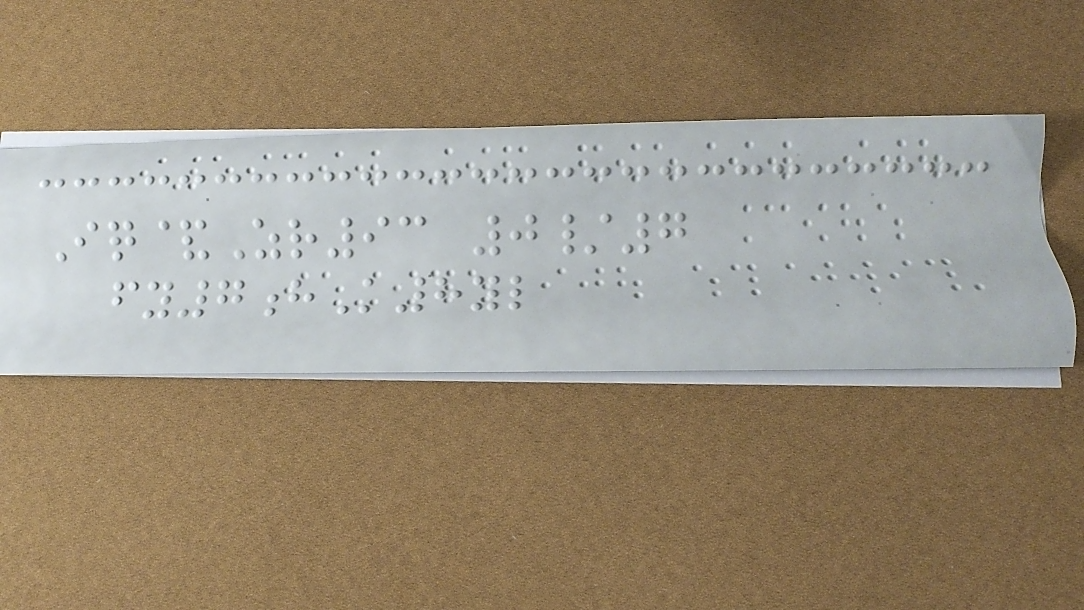Iq&Zr93 0/7
fy7hK8yl
